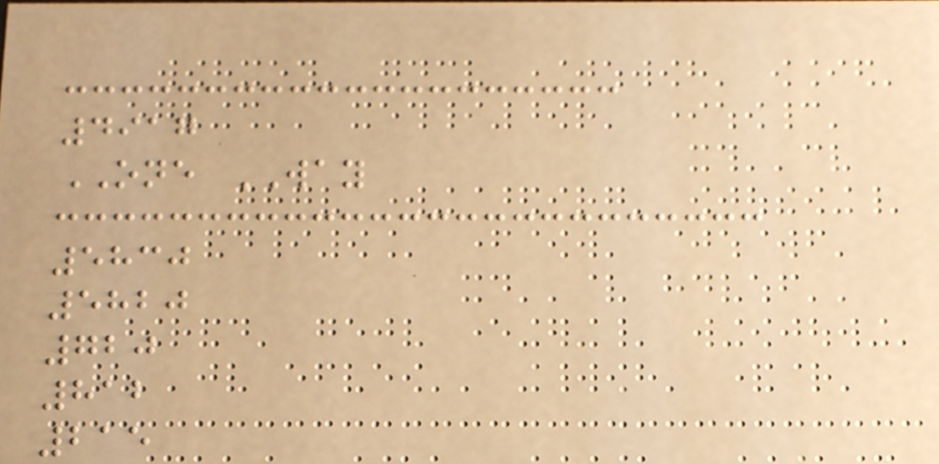4917
ONE WAY
5830
5820
720
812
215
